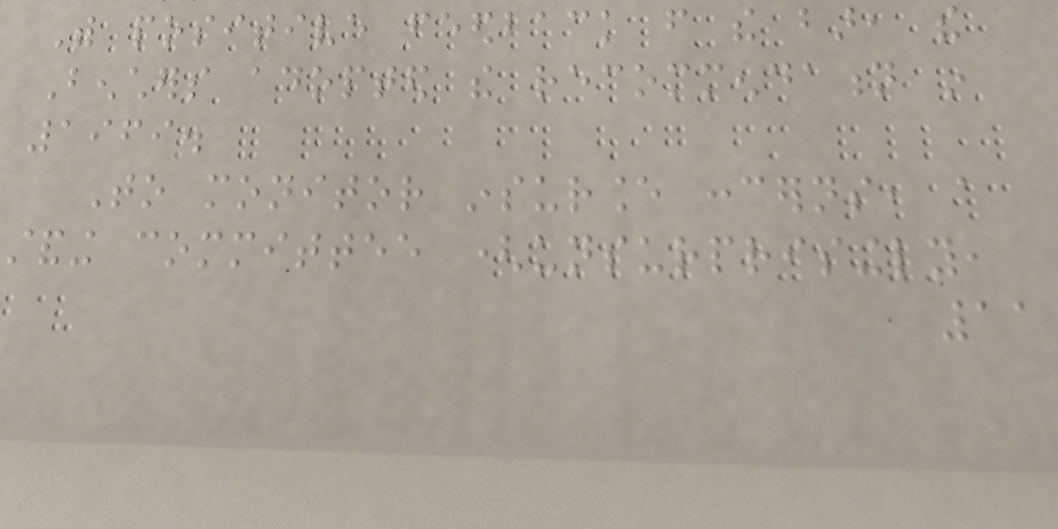With positive feedback from the bar, the
Benchers adopted the recommendation in
1969.
To monitor insurance concerns, a
standing committee (unsurprisingly,
11
